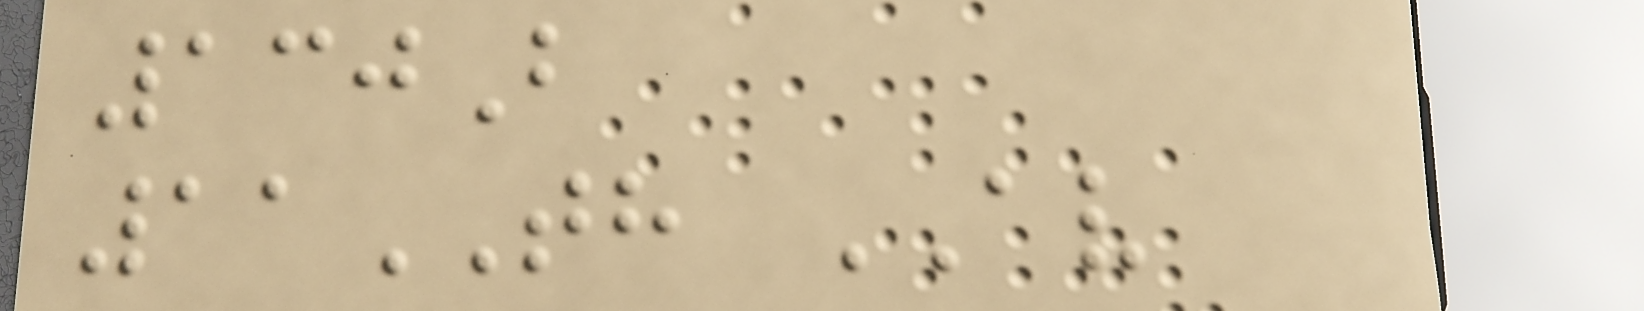130B
11TH AV
